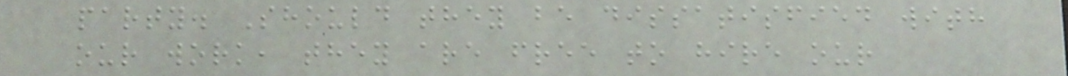party. Should they be dissatisfied with
our work, they are free to hire our
